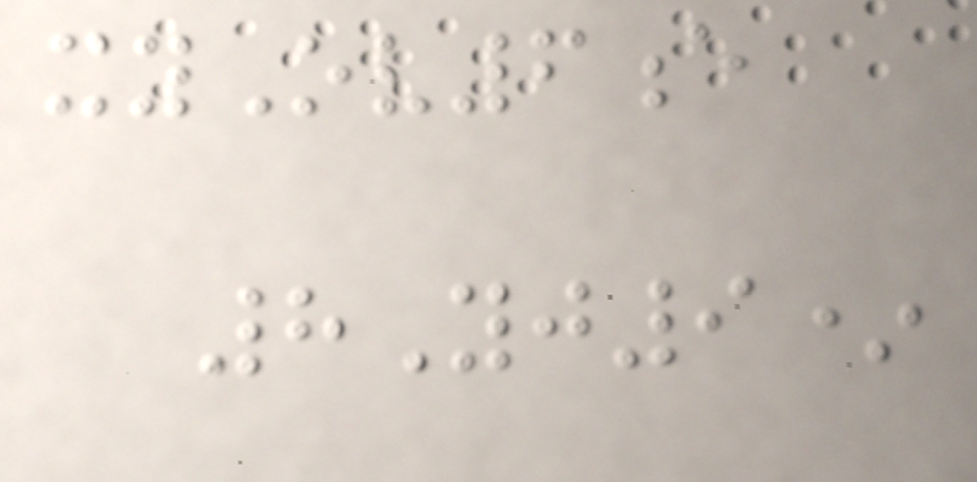xyOv6e
8Yj9*
